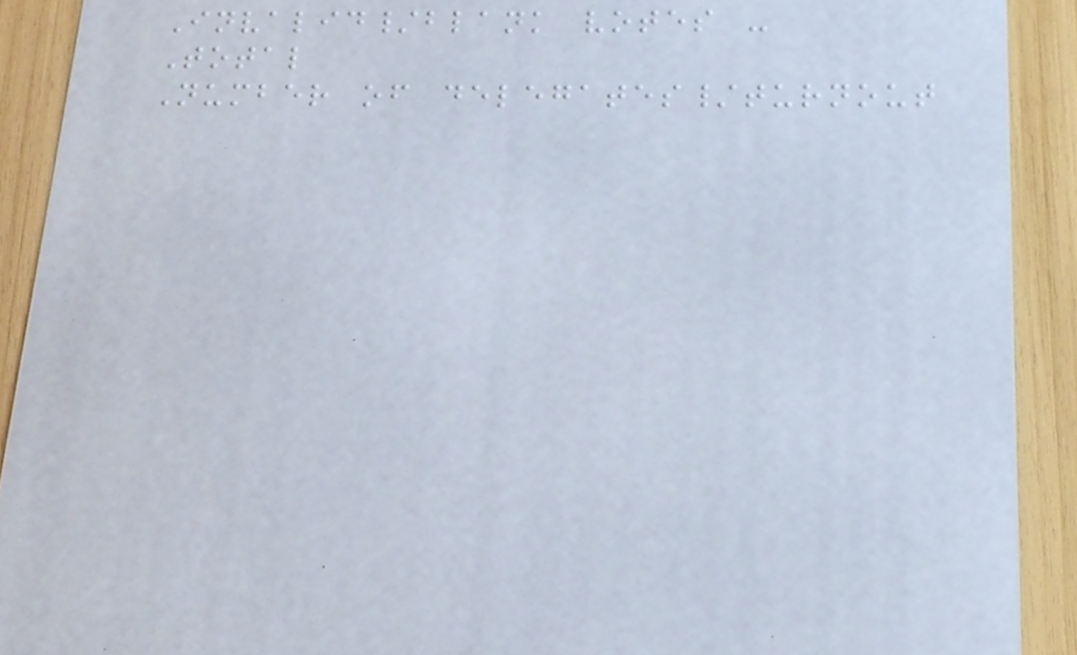Invalid/blank votes -
Total
Number of delegates/turnout
